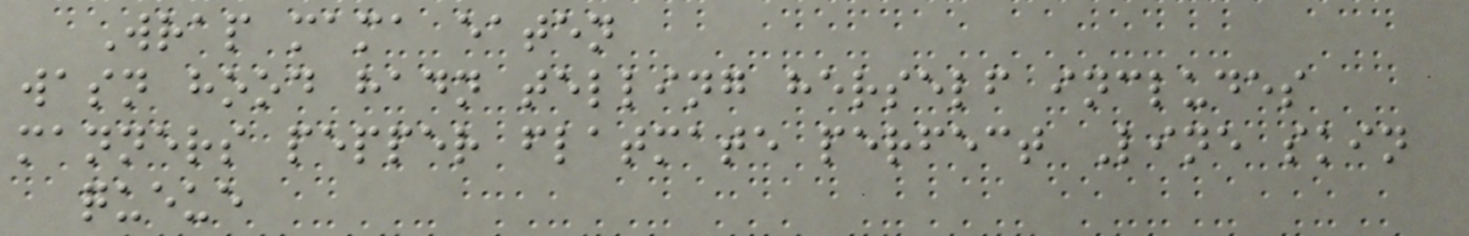Wrap mama eaten
wasn hood hadn telling herself includes
manners pepper flatmate perfect Line skin
queue
